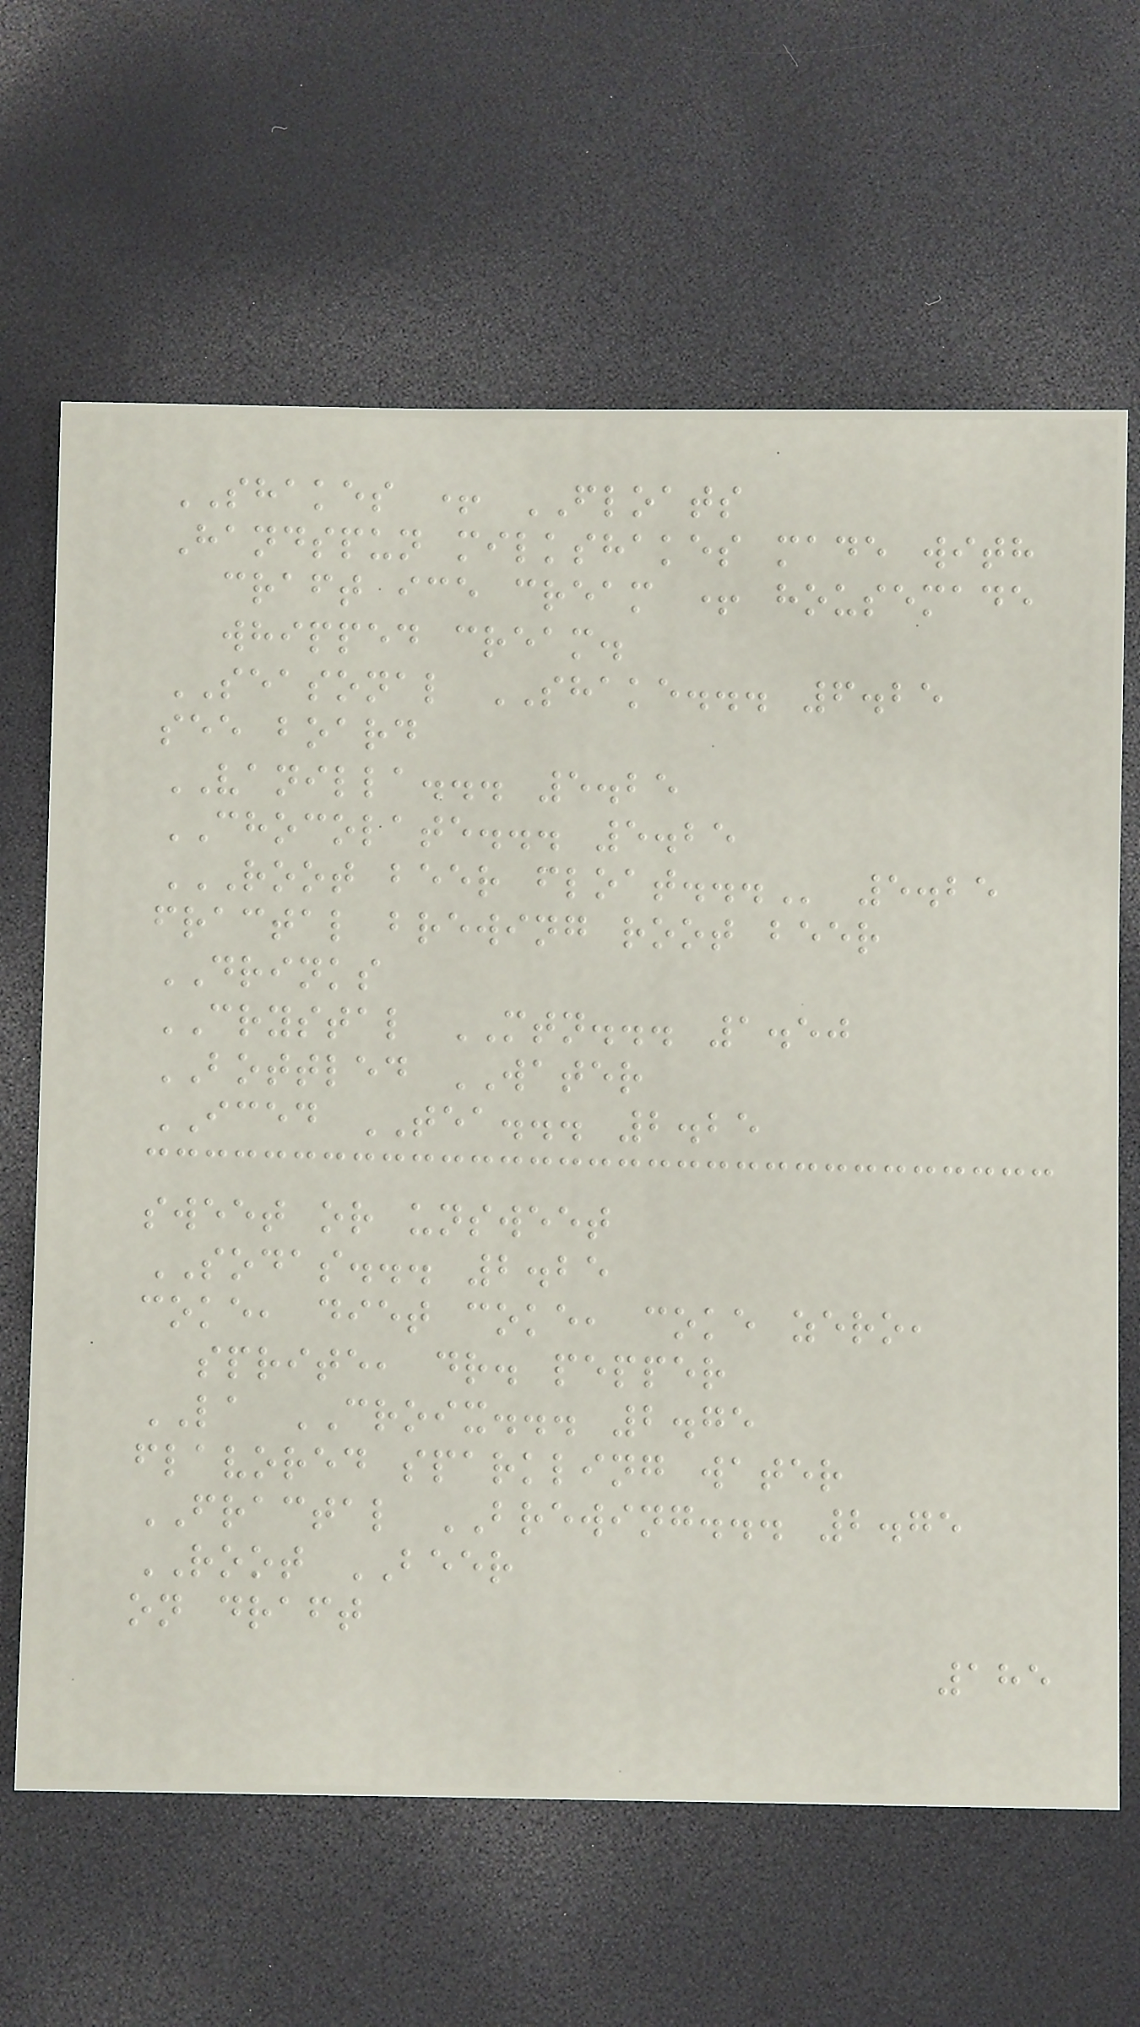SHAKES + FLOATS
Handspun milkshakes made with
craft ice cream + housemade
whipped cream.
SEASONAL SHAKE... 6.25
see board
VANILLA... 5.25
CHOCOLATE... 5.25
ROOT BEER FLOAT... 5.25
fractal brewing root beer
DRINKS
CRYSTAL MTN... 1.50
BOTTLED WATER
ICED TEA... 2.25
sweet or unsweet
SODAS... 2.25
coke, diet coke, coke zero,
sprite, dr. pepper
LA CROIX... 2.75
flavored sparkling water
FRACTAL BREWING... 2.75
ROOT BEER
on draft
185
